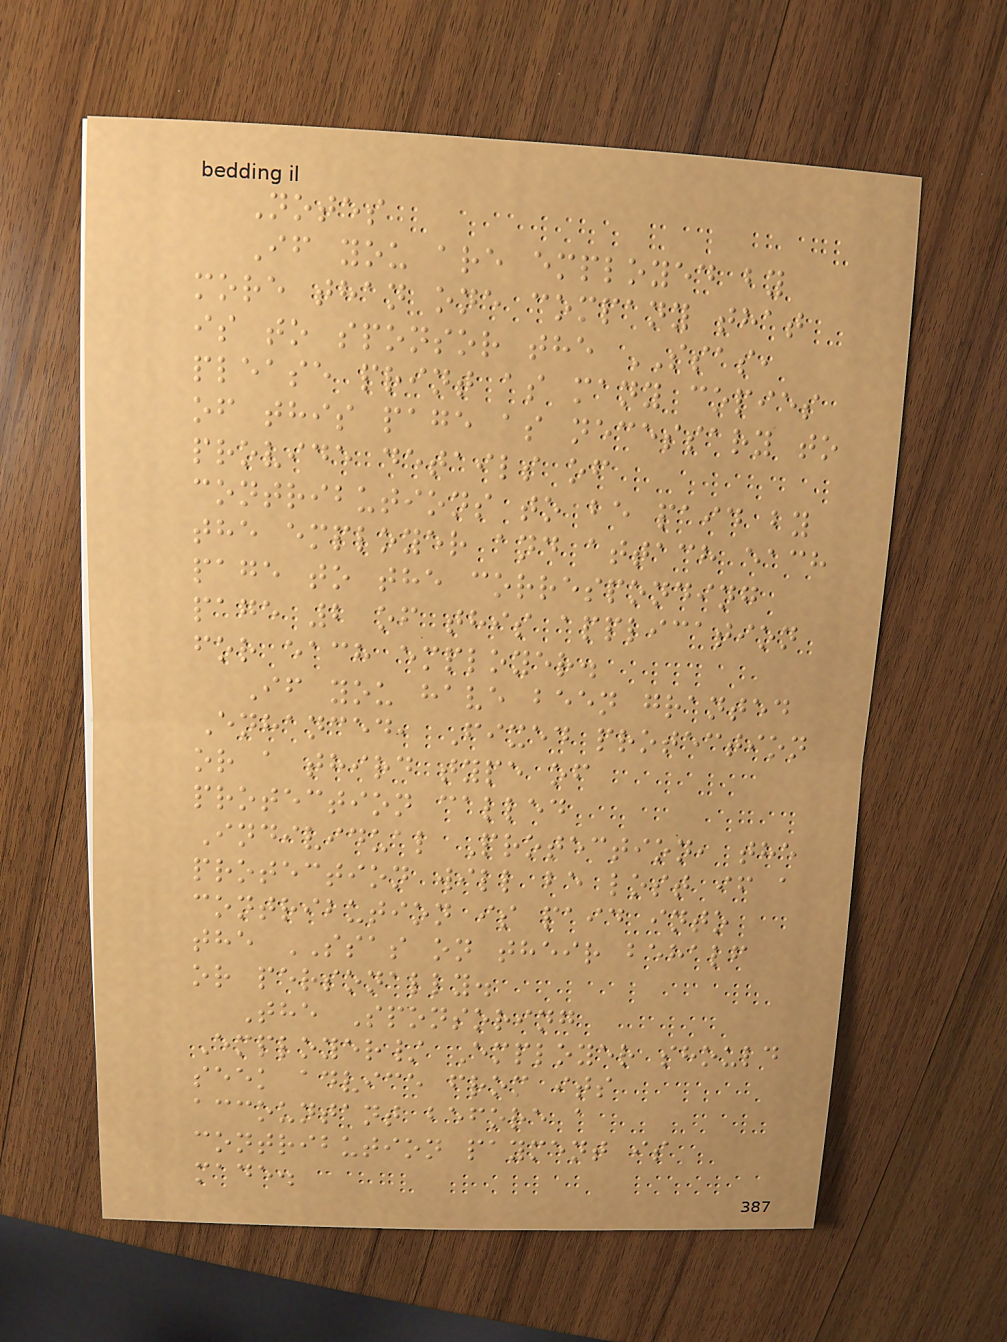Notes
If you are employed by
more than one company that
is to sponsor the SSAS,
please print as many copies
of this page as necessary to
provide details of
contributions to be paid by
the employer and attach each
page to the corresponding
page 2 of this application
for each employer.
If you have been granted
Enhanced, Fixed protection
or a third type of
protection called
Individual Protection, the
protection will be lost if a
contribution is paid into
the SSAS on their behalf
or personally.
The Sponsoring
Employer/ Employer should
seek advice from its
accountant before a
contribution payment is
made.
